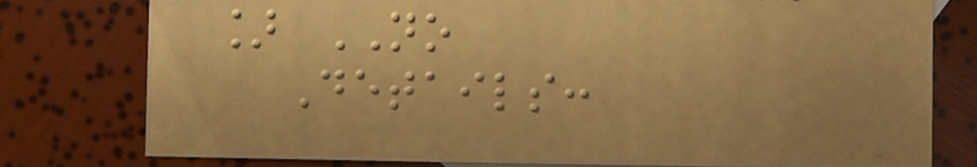] NO
Details:
